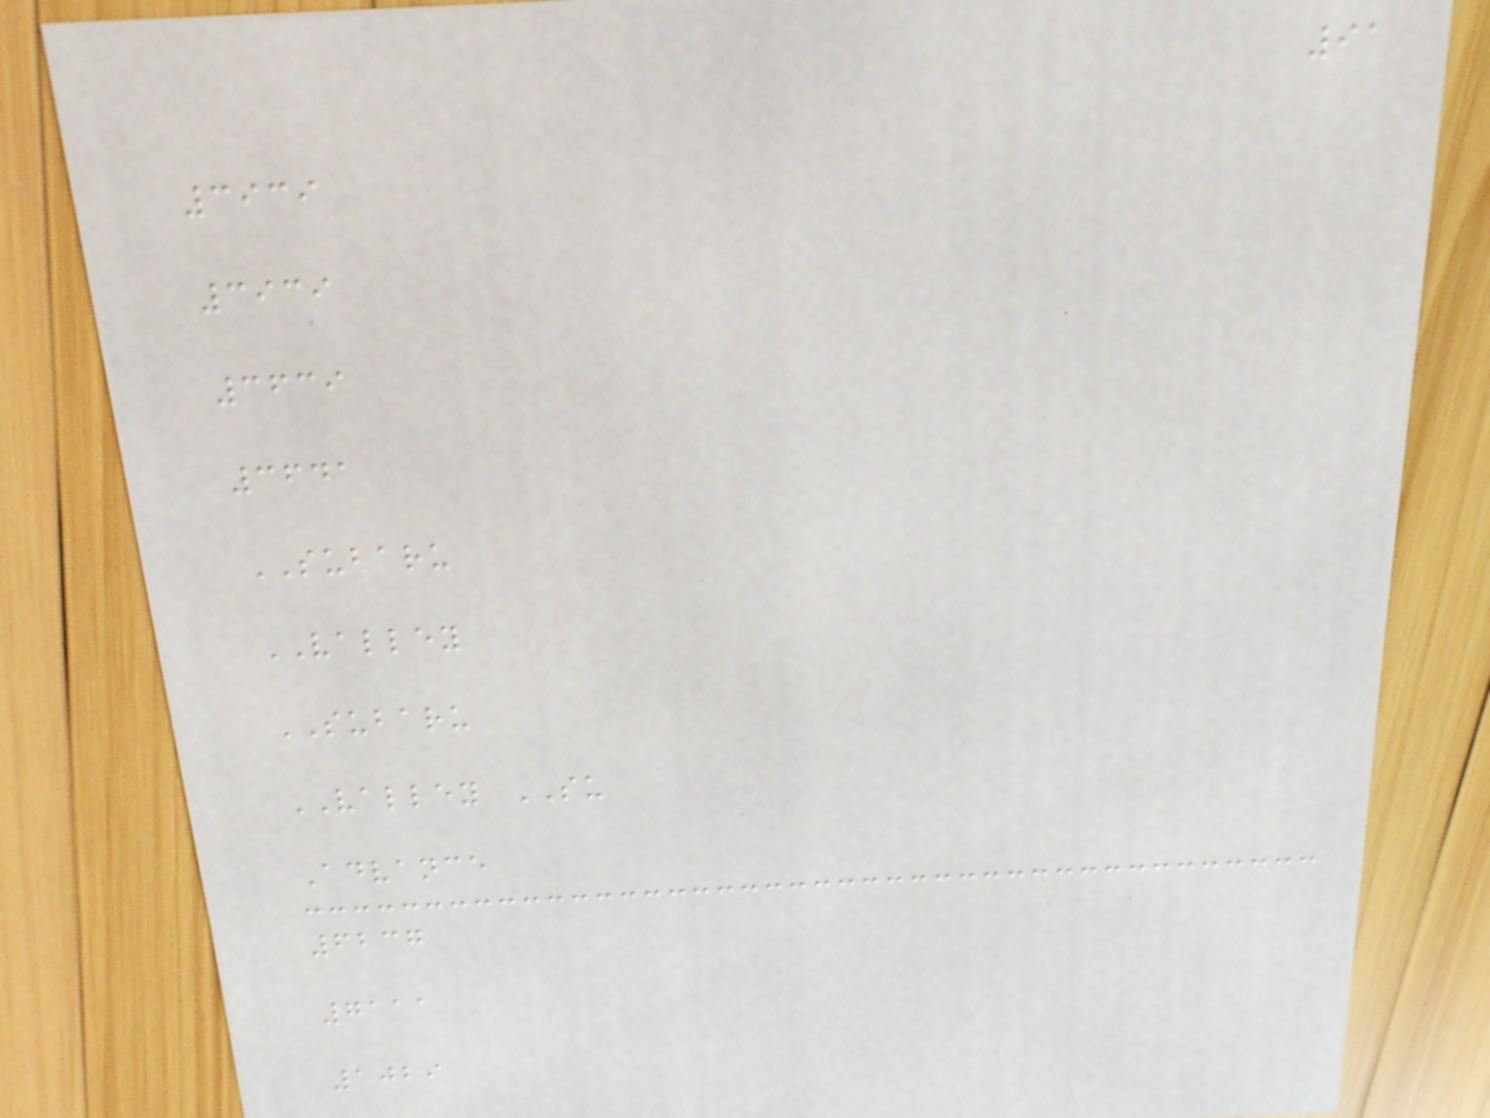91
3939
3939
3639
3641
SUBARU
VALLEY
SUBARU
VALLEY SU
Advance
6237
7111
1029
